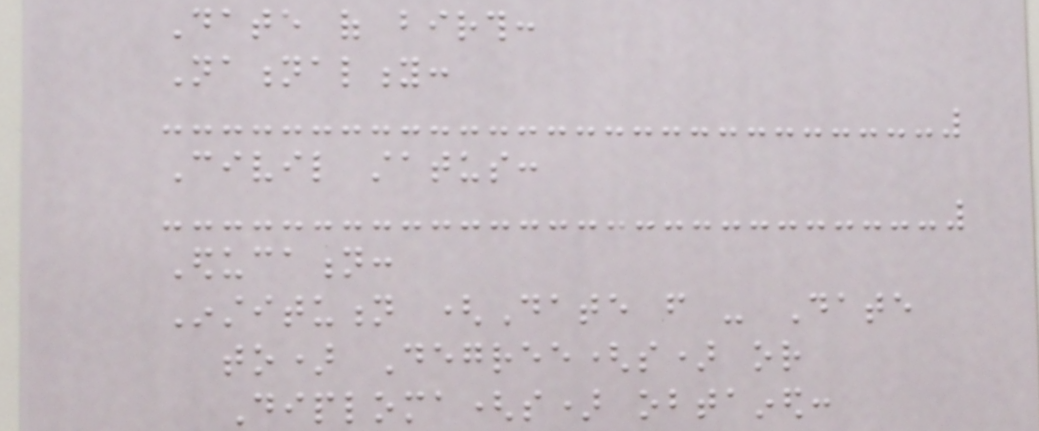Date of birth:
Nationality:
Civil status:
Education:
Institution (Date from - Date
to) Degree(s) or
Diploma(s) obtained:
